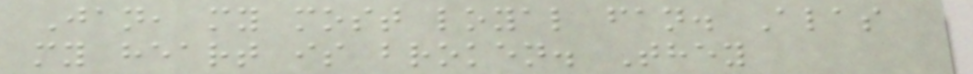Jan, my most loyal fan. Alas
my heart is broken. They
